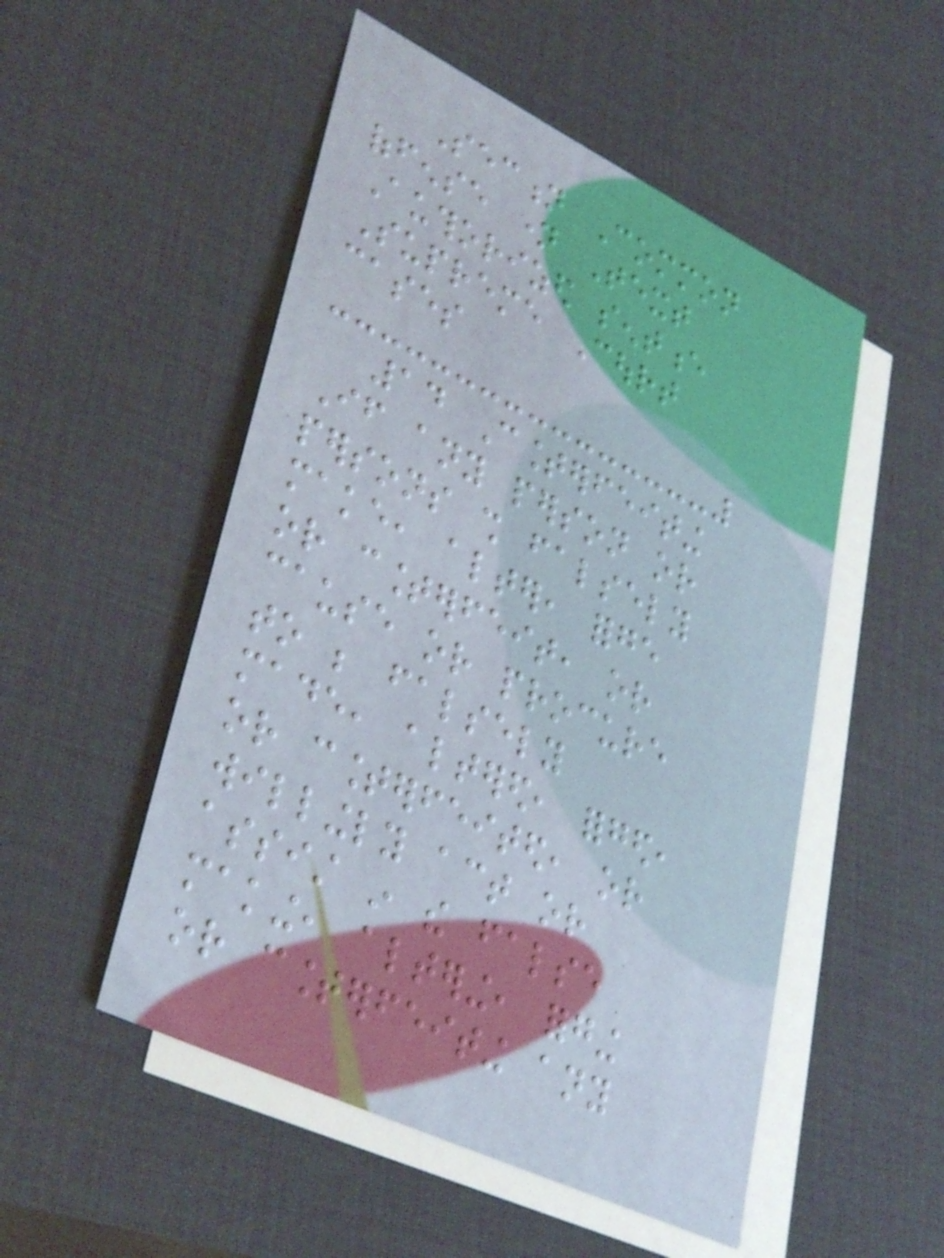Section Common
offense name Text
Authorized sentence
Supreme Court
cases
14 Counterfeiting
If any person or
persons shall falsely
make, alter, forge
or counterfeit, or
cause or procure
to be falsely
made, altered, forged,
or counterfeited, or
willingly act or
assist in the false
making, altering, forging
or counterfeiting any
